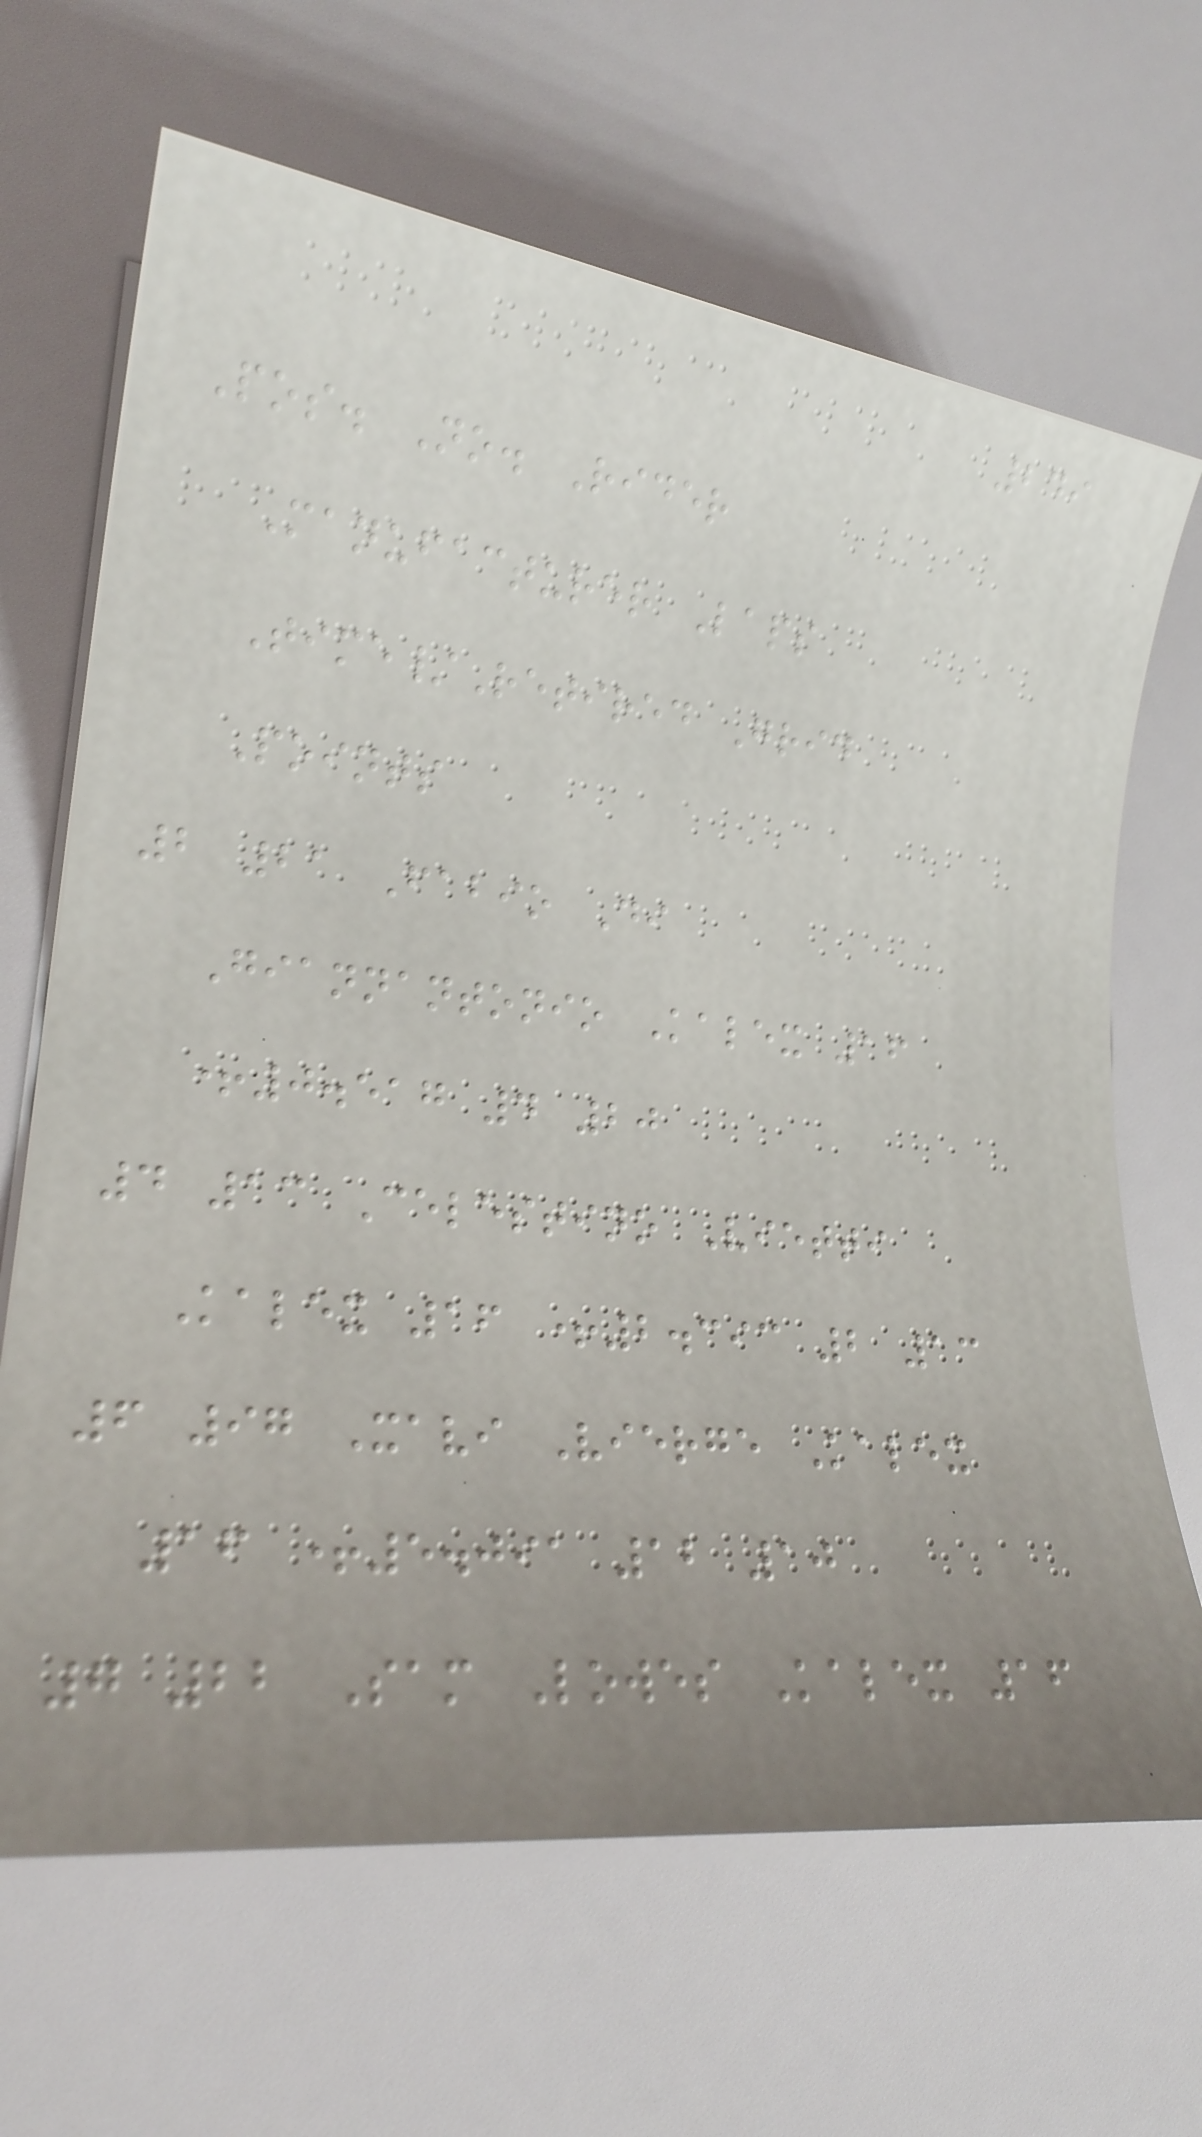249
Pos. No. Rider
Manufacturer Laps
Time/Retired Grid
Points
2 21 Fabio Di
Giannantonio Kalex 16
+0.517 4 20
4 13 Celestino Vietti
Kalex 16 +2.393 2 13
6 97 Xavi Vierge Kalex
16 +5.091 12 10
7 22 Sam Lowes Kalex 16
